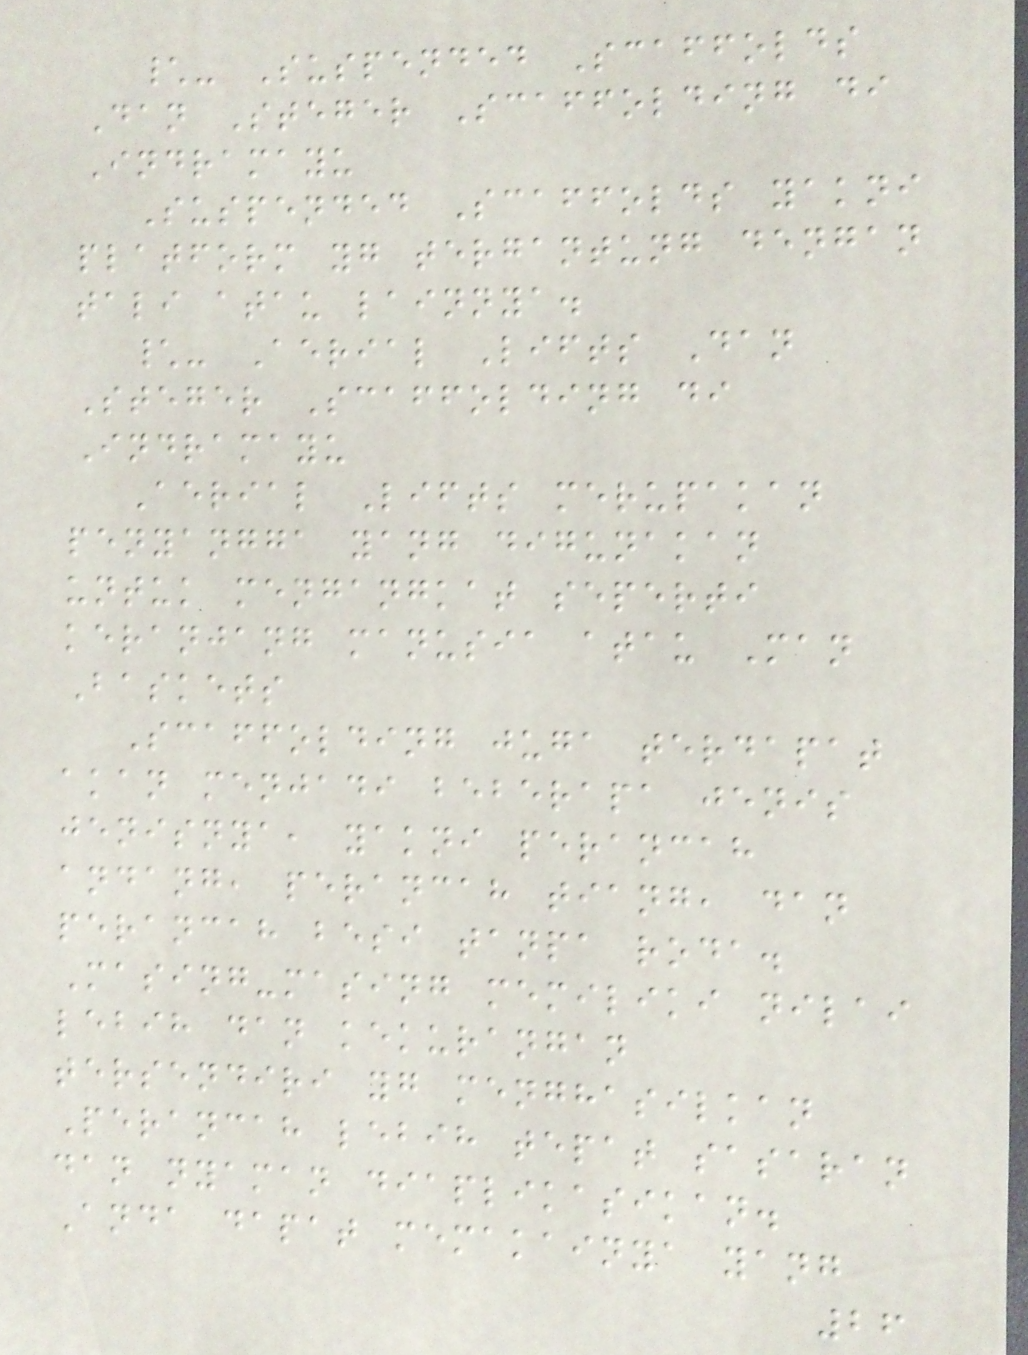\- Suspended Scaffolds
Dan Steger Scaffolding di
Indramayu
Suspended Scaffolds yakni
platform yg tergantung dengan
tali atau lainnya.
\- Aerial Lifts Dan
Steger Scaffolding di
Indramayu
Aerial Lifts merupakan
penyangga yang digunakan
untuk mengangkat seperti
keranjang manusia atau Man
Baskets
Scaffolding juga terdapat
akan menjadi beberapa jenis
jenisnya, yakni perancah
andang, perancah tiang, dan
perancah besi tanpa roda.
Masing-masing memiliki nilai
lebih dan kekurangan
tersendiri yg menghasilkan
Perancah lebih tepat sasaran
dan nyaman diaplikasikan.
Anda dapat memakainya yang
26
